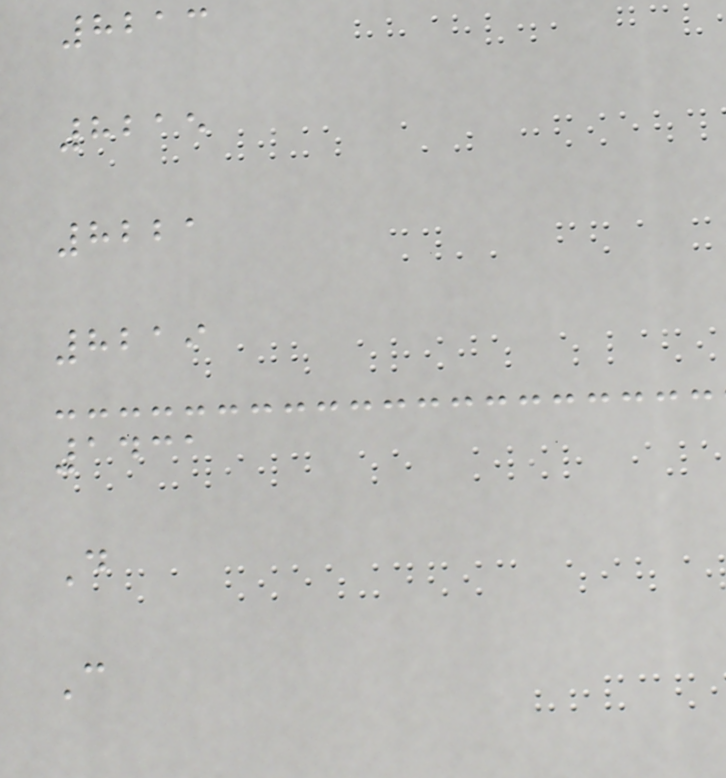8213
8215
8221
8219
1431
D
C
